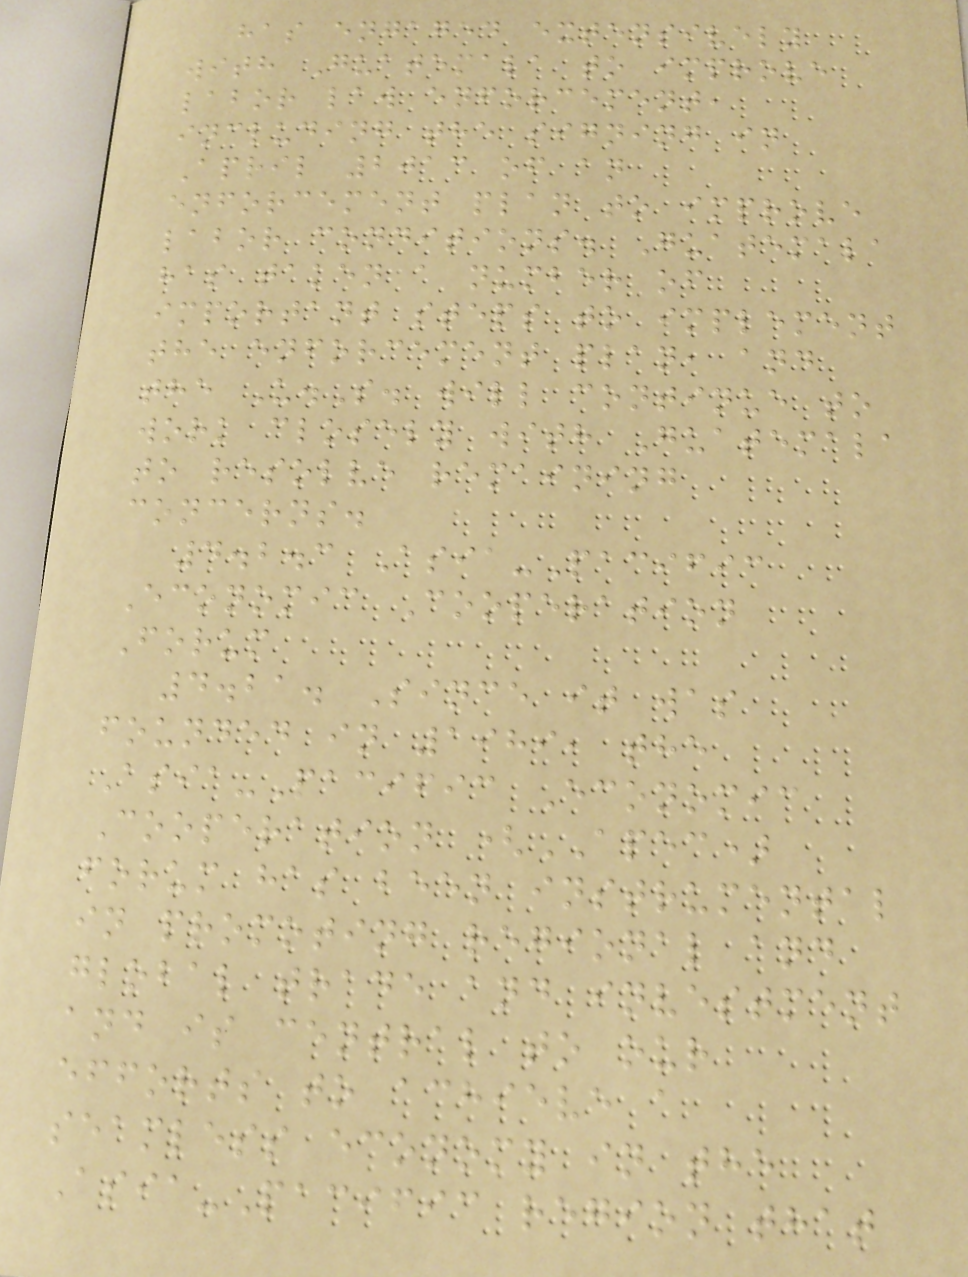has engaged extensively
with Guatemala to improve
labor law enforcement,
including the signing in
April 2013 of an
enforcement plan to improve
labor conditions. Guatemala
has taken a number of
important steps to implement
the enforcement plan, and
the U.S. will continue to
work closely with Guatemala
to resolve remaining
concerns.
4.2.3 Asia-Pacific
Economic Cooperation
Forum
4.21. Since it was
founded in 1989, the
Asia-Pacific Economic
Cooperation (APEC)
forum has been instrumental
in promoting regional and
global trade and investment
and is central to our
efforts to achieve a
seamless economy in the
Asia-Pacific region that
